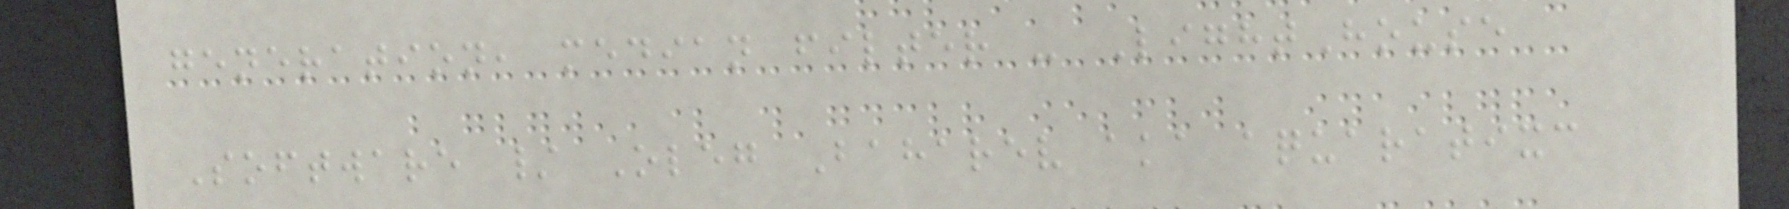generation, median filter - LightHouse
Software / Oleg Baharev aka aquaratixc
